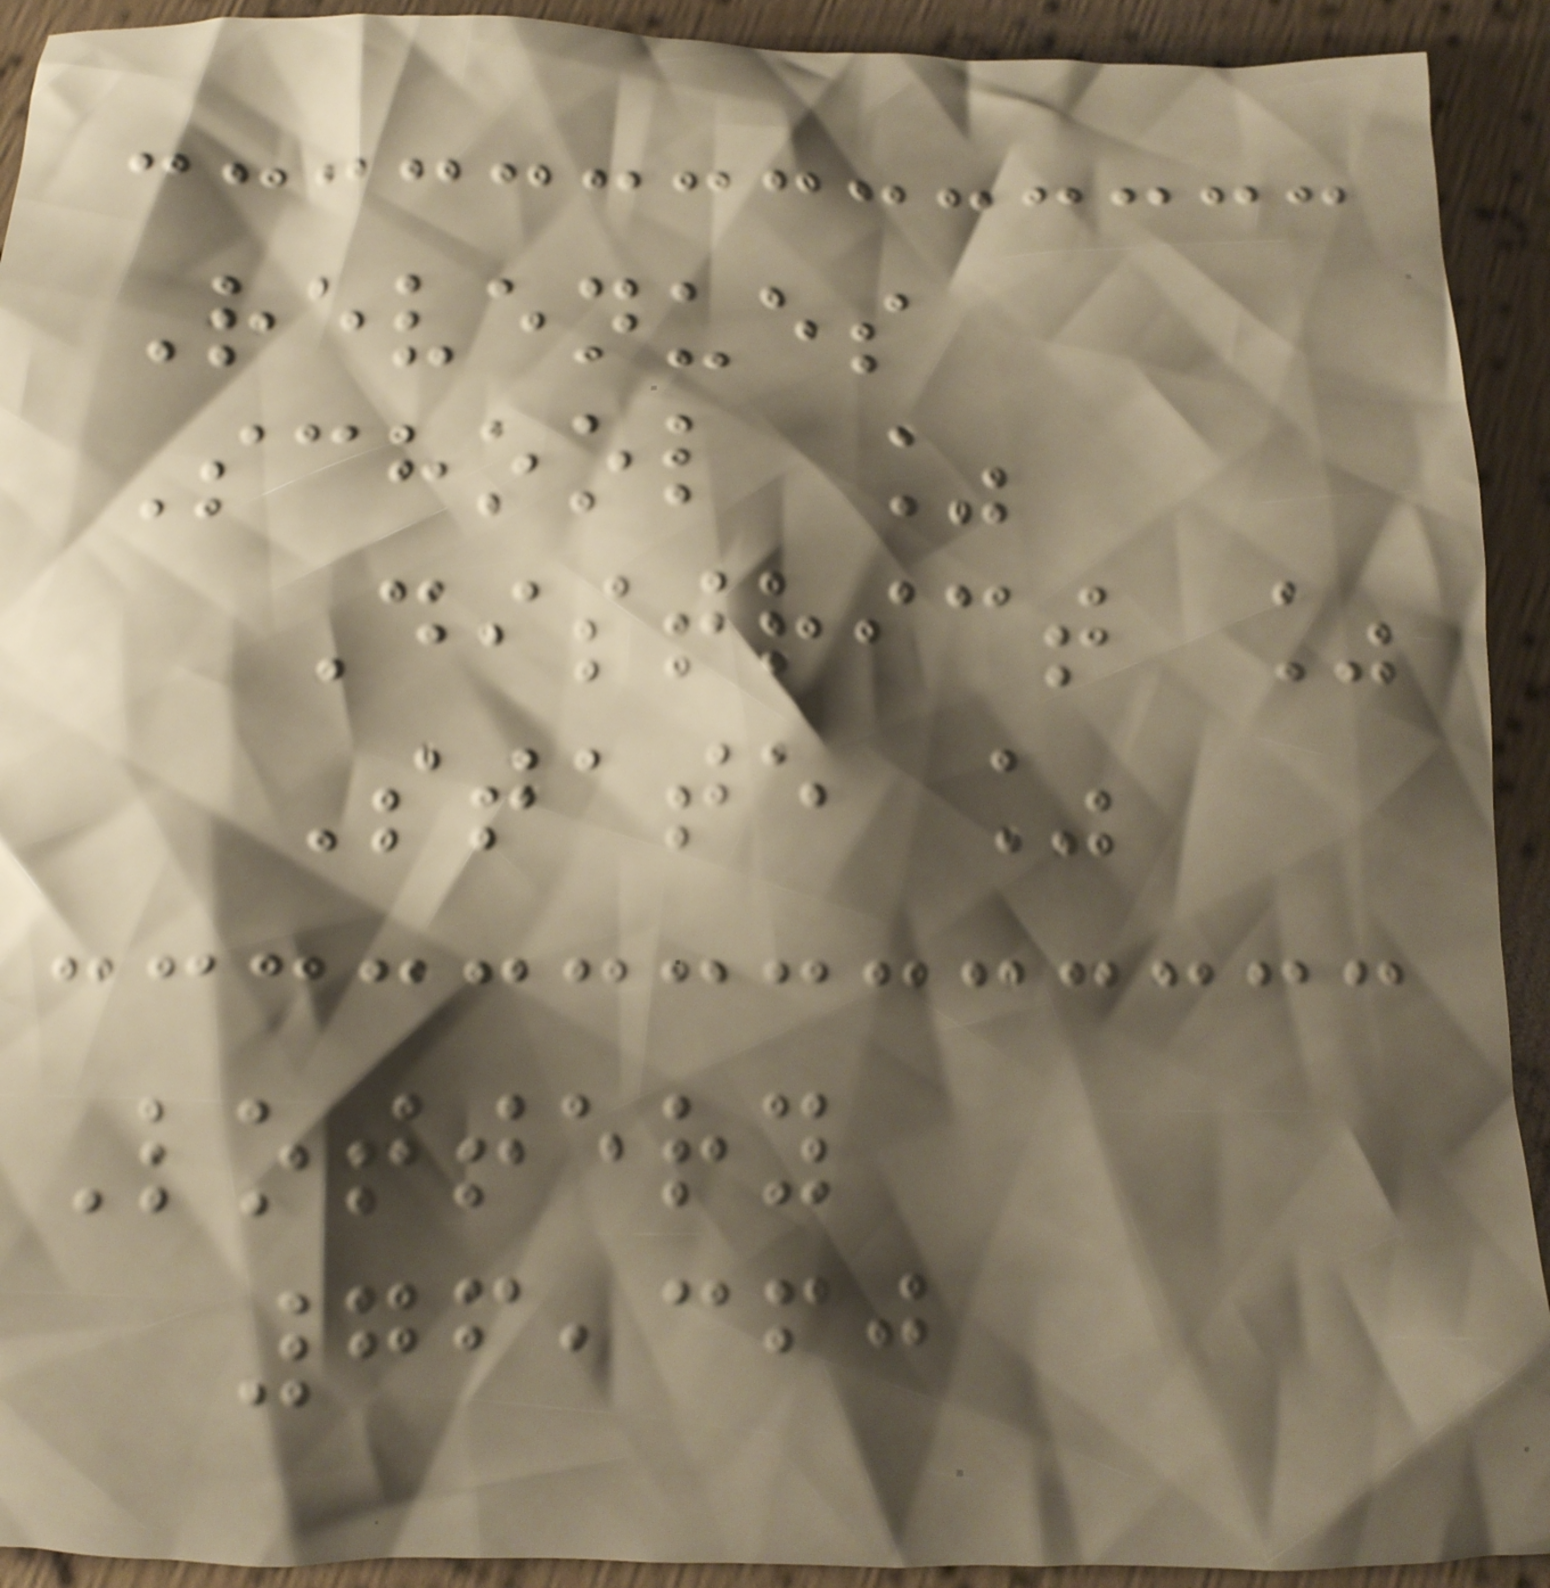Revenues
School %
District %
State %
Lottery
76,360
